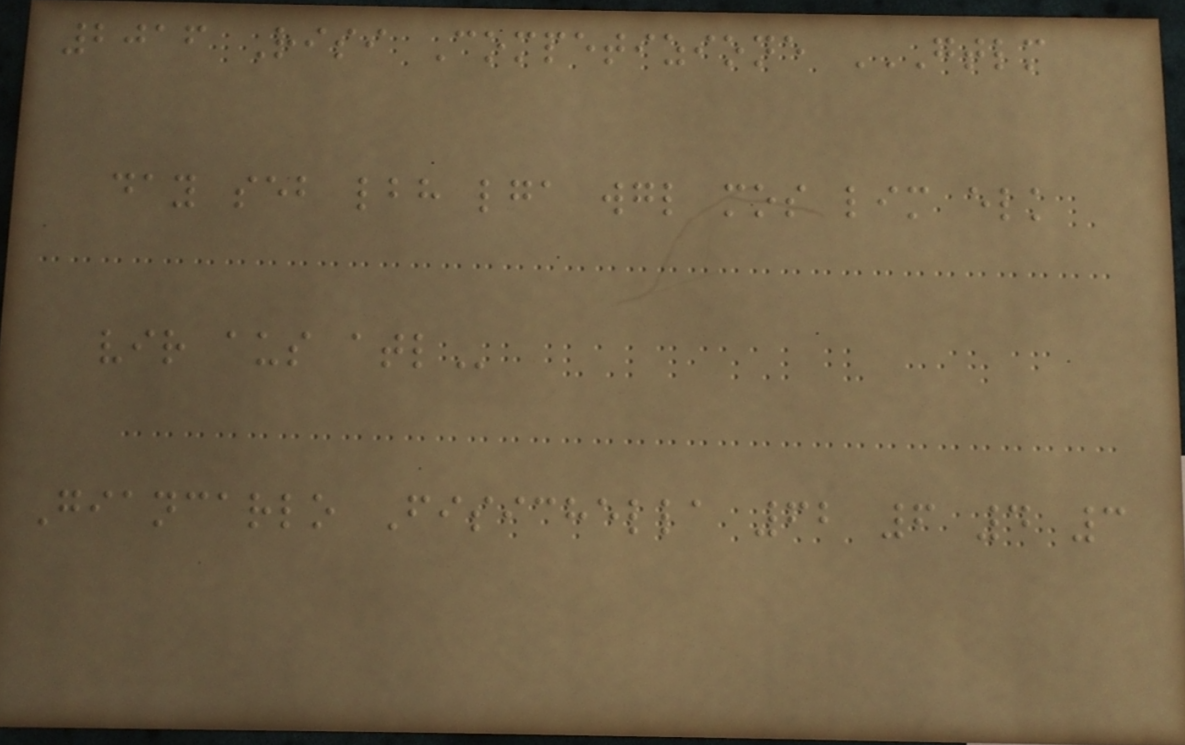2016 Risi Competizione GTLM
DAY SEB LBH LGA WGL MOS LIM ELK
VIR AUS ATL
Giancarlo Fisichella 62 6 4 3
